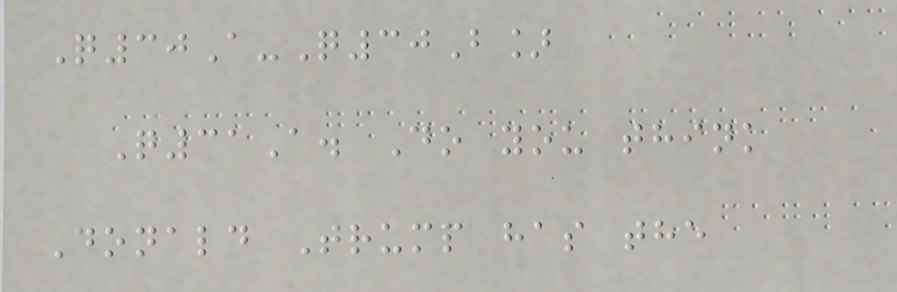Q30A-Q30B]
Q31A. Do you think
Donald Trump has the
